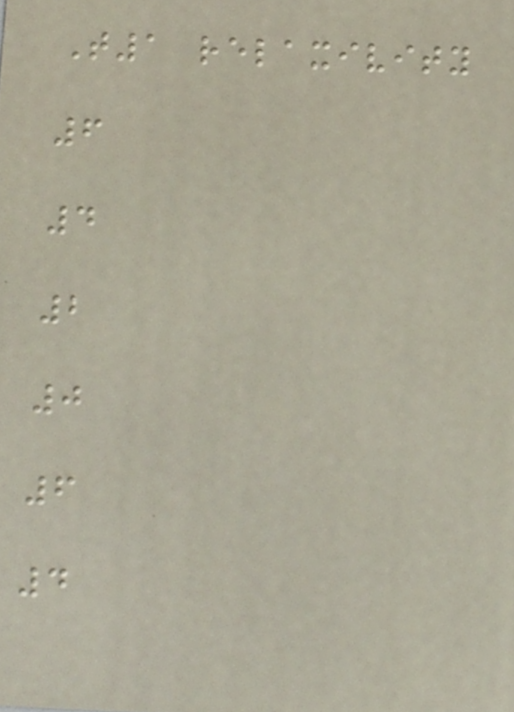T1 relaxivity
6
4
2
0
6
4
